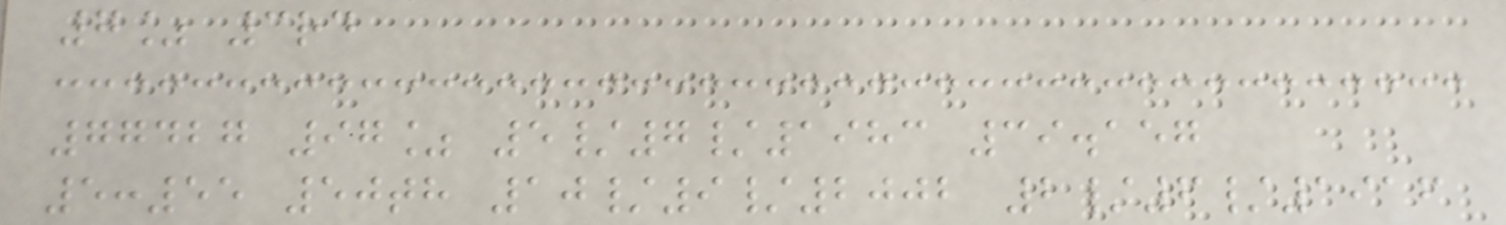7% 3rd
77427 97% 5/7/1983 39.157
5:55 50th 10/9/2002 2/6/1916
